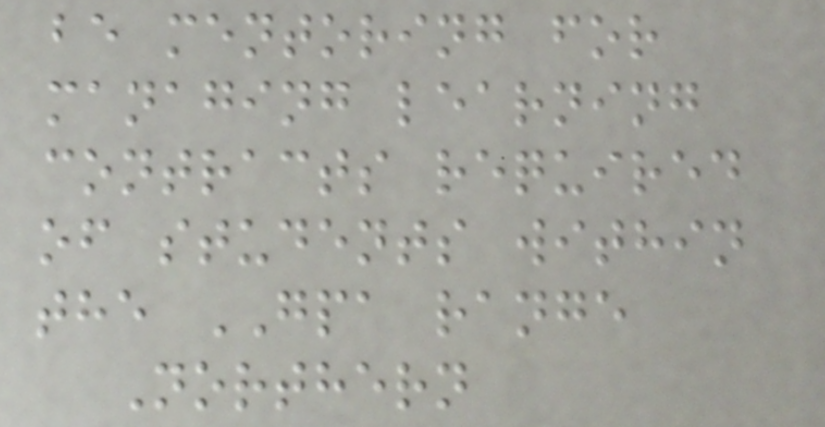be mentoring for
managing learning
contracts required
of students within
the GPA range
Northern
